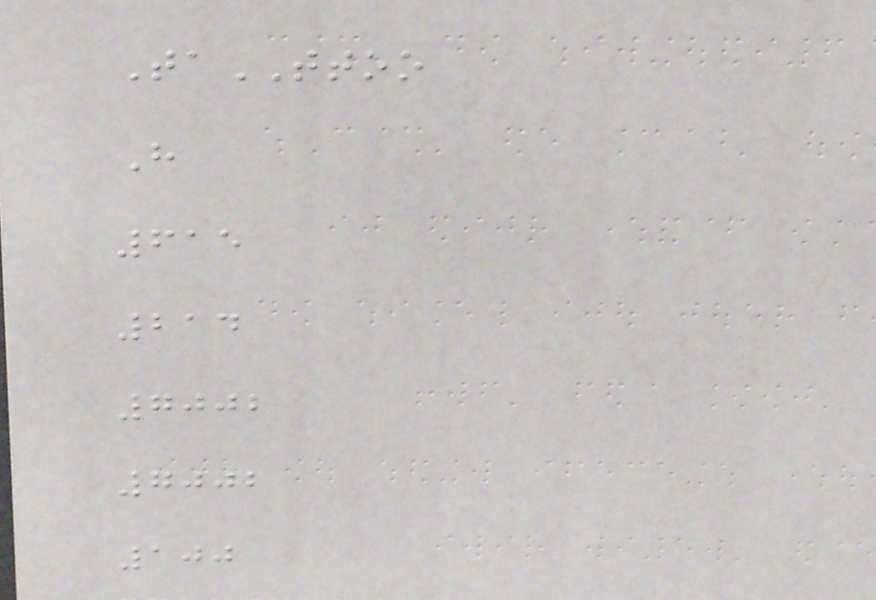TaTTOO
H
615
214
7002
7002
100
